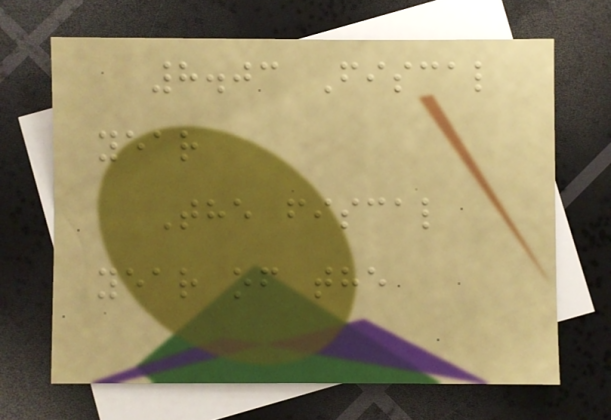8.03 Fiscal
year
The fiscal
year of the
